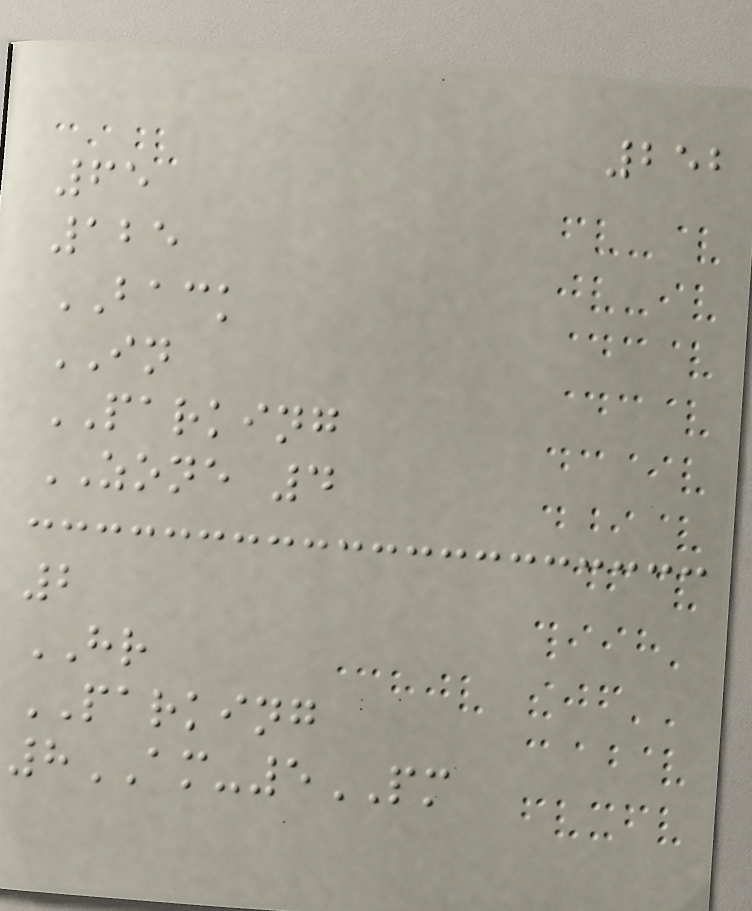252
65
125
BACK
IN
PARKING
ZONE 4
2
HR
PARKING
8AM-5PM
